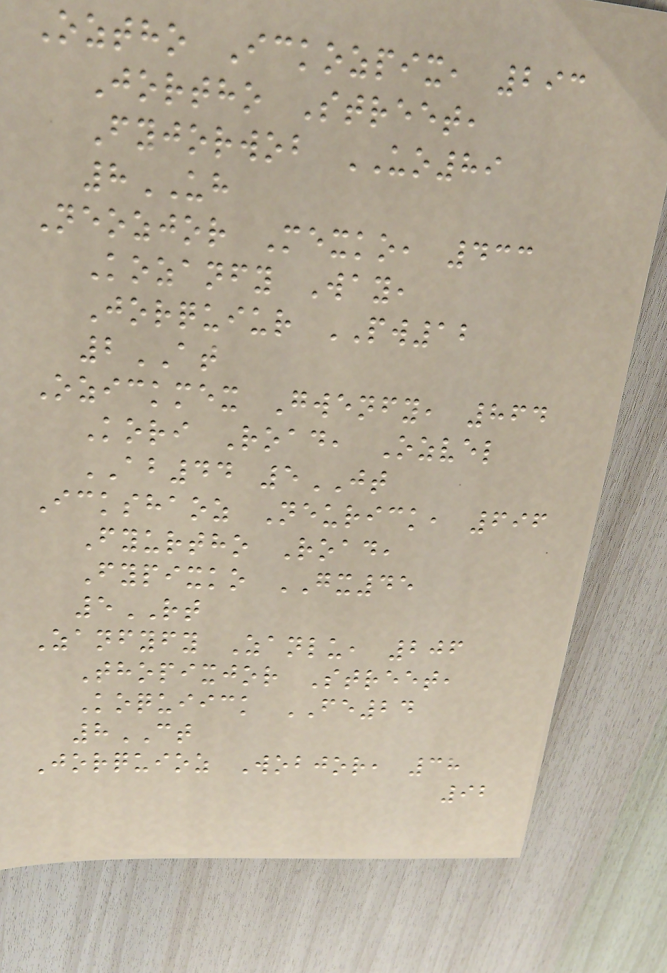Oztho Ickozpix, 293
Jortho Street,
Fyjorwob UO89
8UH
Neozjor Mexko, 433
Kozanfy Way,
Jorquiur PW12
2AT
Ozickmex Gwenfy, 864
Kori Road, Ozvel
AB44 5JT
Ickshaoz Neurick, 696
Fyurtho Road,
Fypixko GX45
5RT
Zanfyfy Zanlu, 206
Thopixjor Street,
Koquiick FE24
8CT
Jorquioz Wobjor, 38
92
